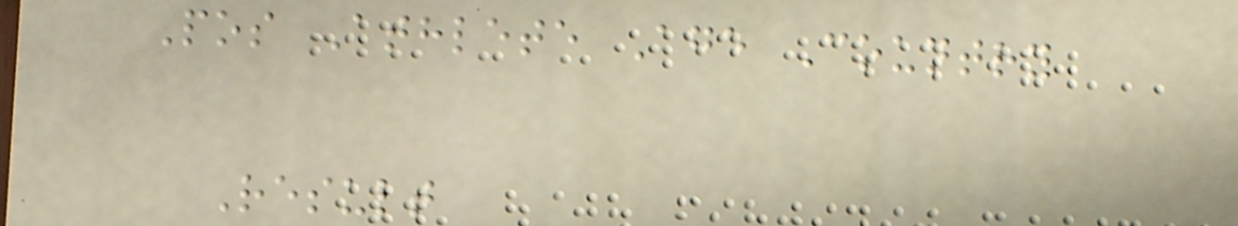Pos Athlete Age Country
Result
